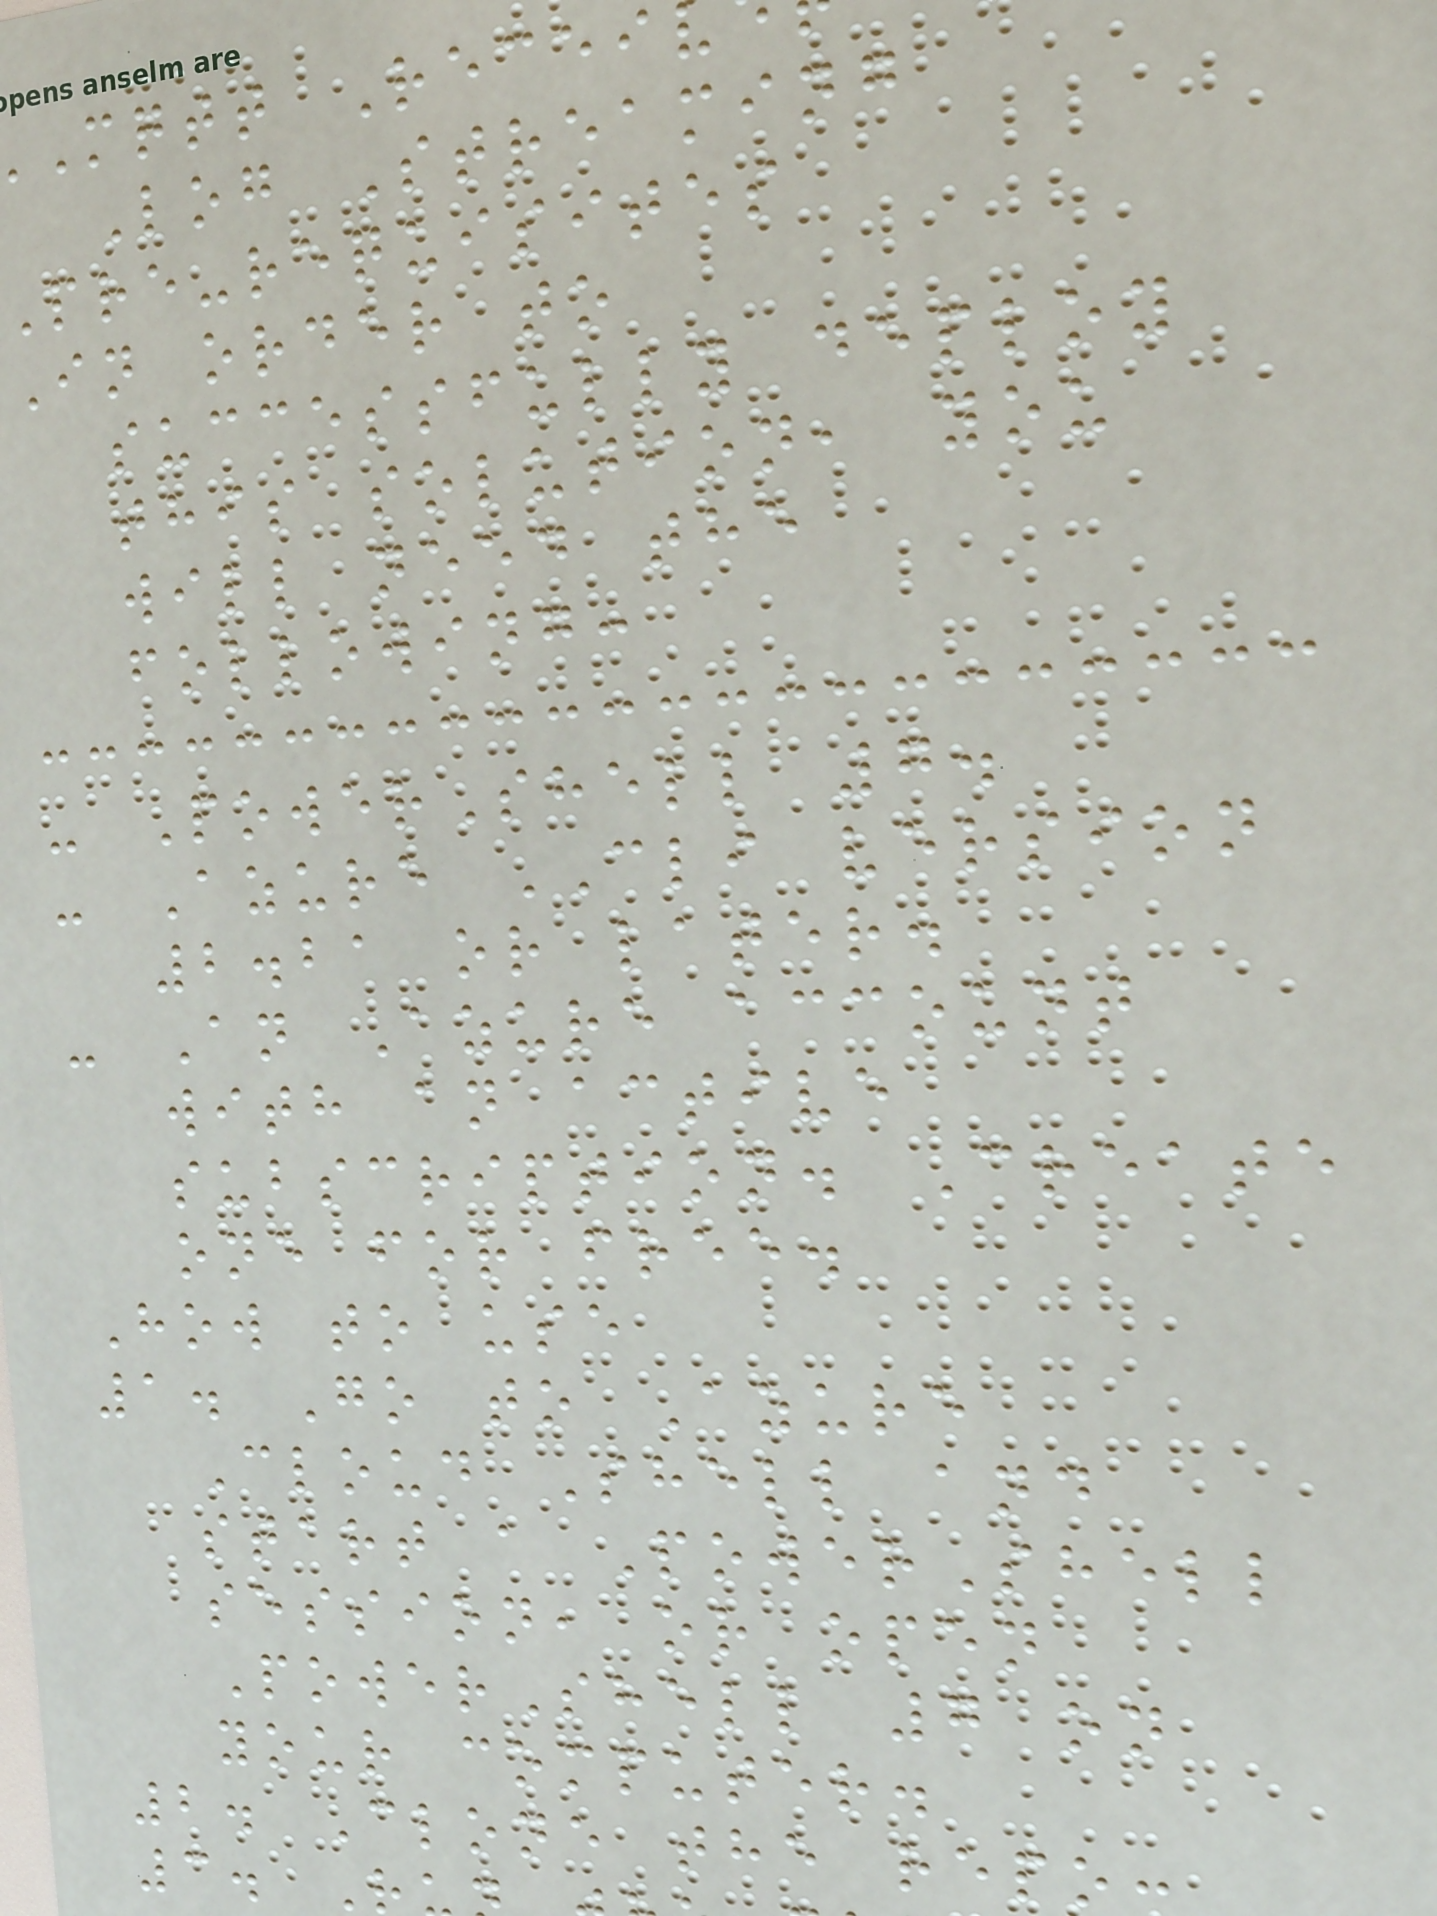mqtt Recei
Log Streaming
Pre-requisites
In order to
successfully deploy
this solution, you
will need the
following:
- PowerShell 7.
- Azure CLI version
2.21 or later.
- An Azure account
with an active
subscription. Create
one for free.
How to use
1. Go to Azure
Cloud Shell and
start a PowerShell
session, or open
PowerShell 7 on
your computer.
2. Clone the repo:
